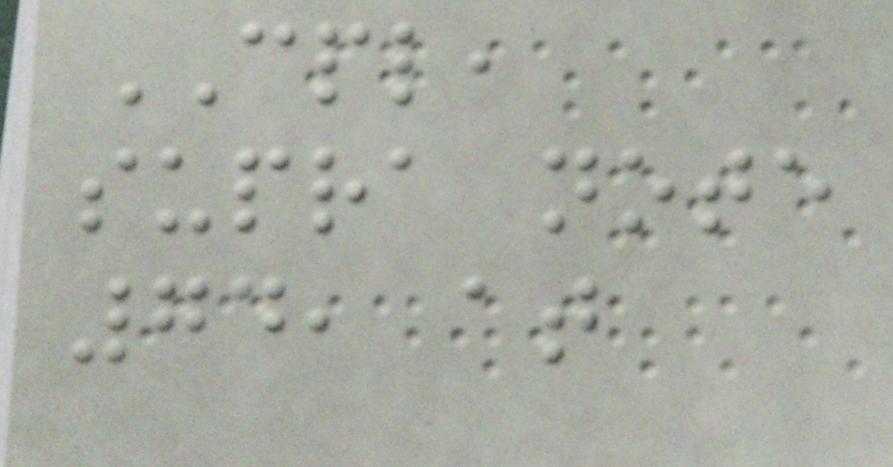CPL,
supra note
74, at
